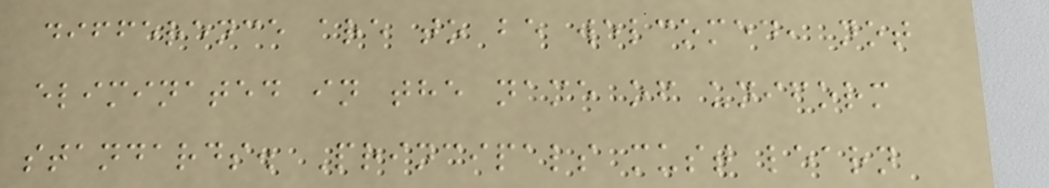difference are to be welcomed, not
eliminated in the name of uniform
standards. Principals must learn
